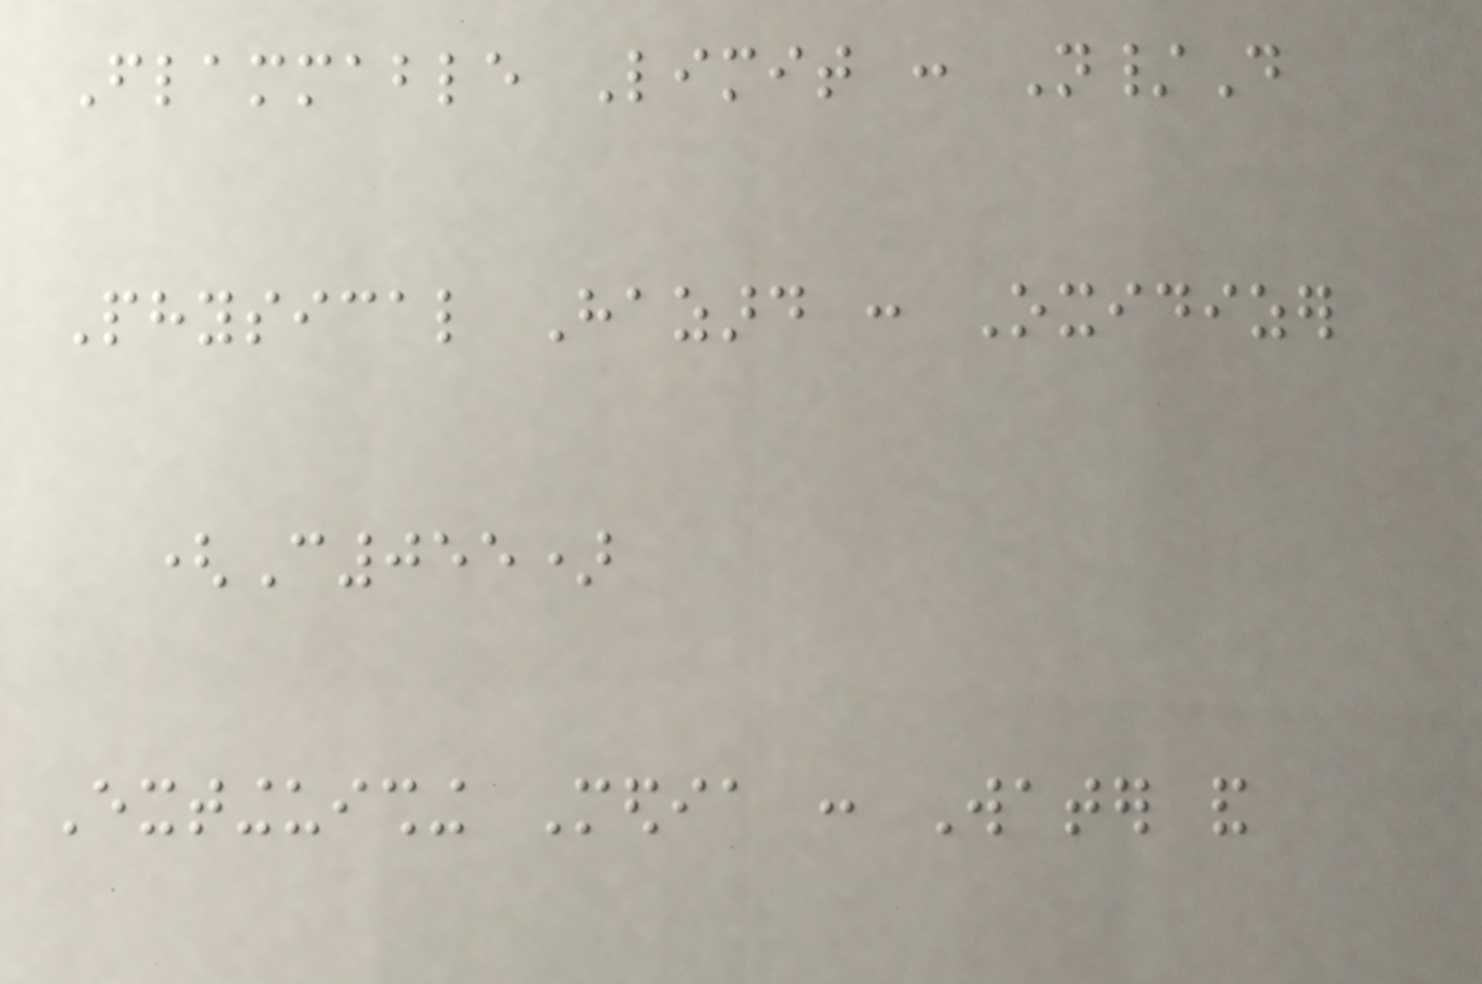Flammable Limit : N/D
Physical Hazard : Oxidizer
(C055)
Extinguishing Media : Water and
